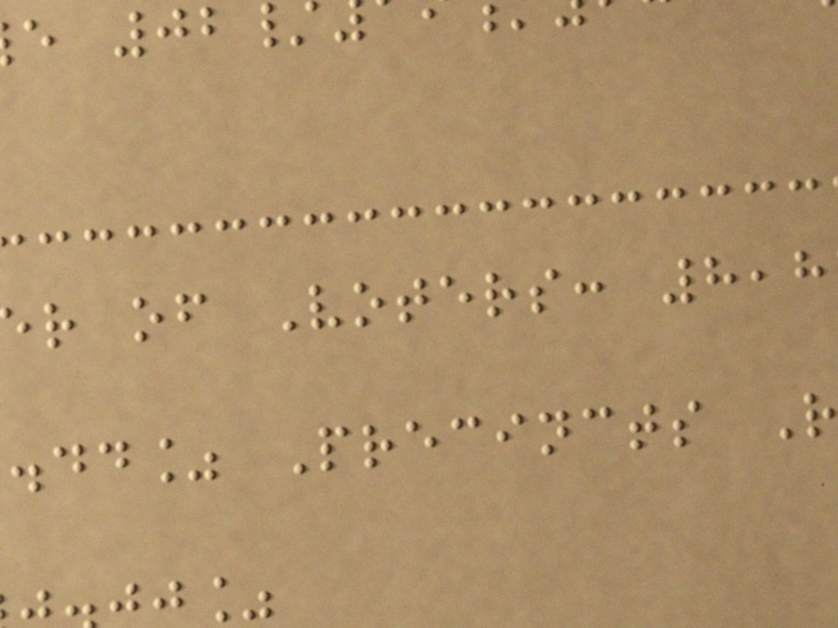r of Voters: 8,8
.dd% Precincts R
